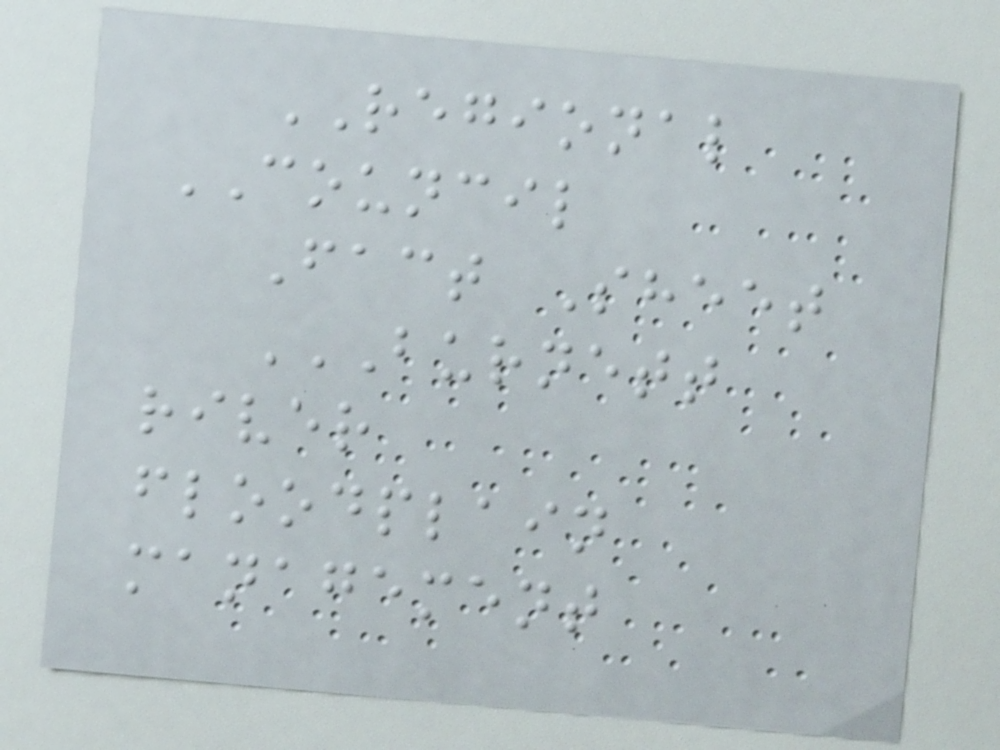REGIONAL
COUNCIL
Fact Sheet
BURNETT
RIVER
FLOODPLAIN
MANAGEMENT
